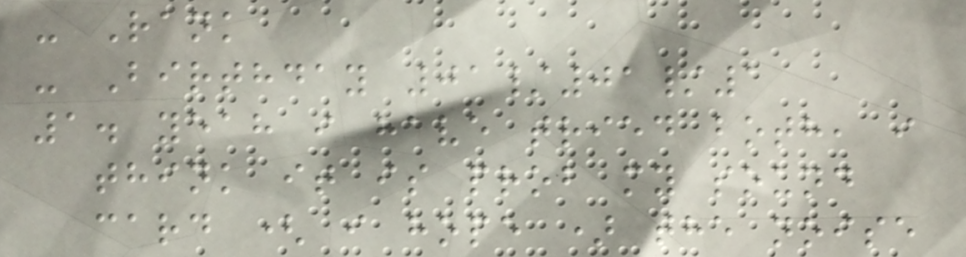- Rank
- Birthday 01/01/1
1. yeah i have tried both, i
think it is prob my sound
card ( i hope ) the noise
